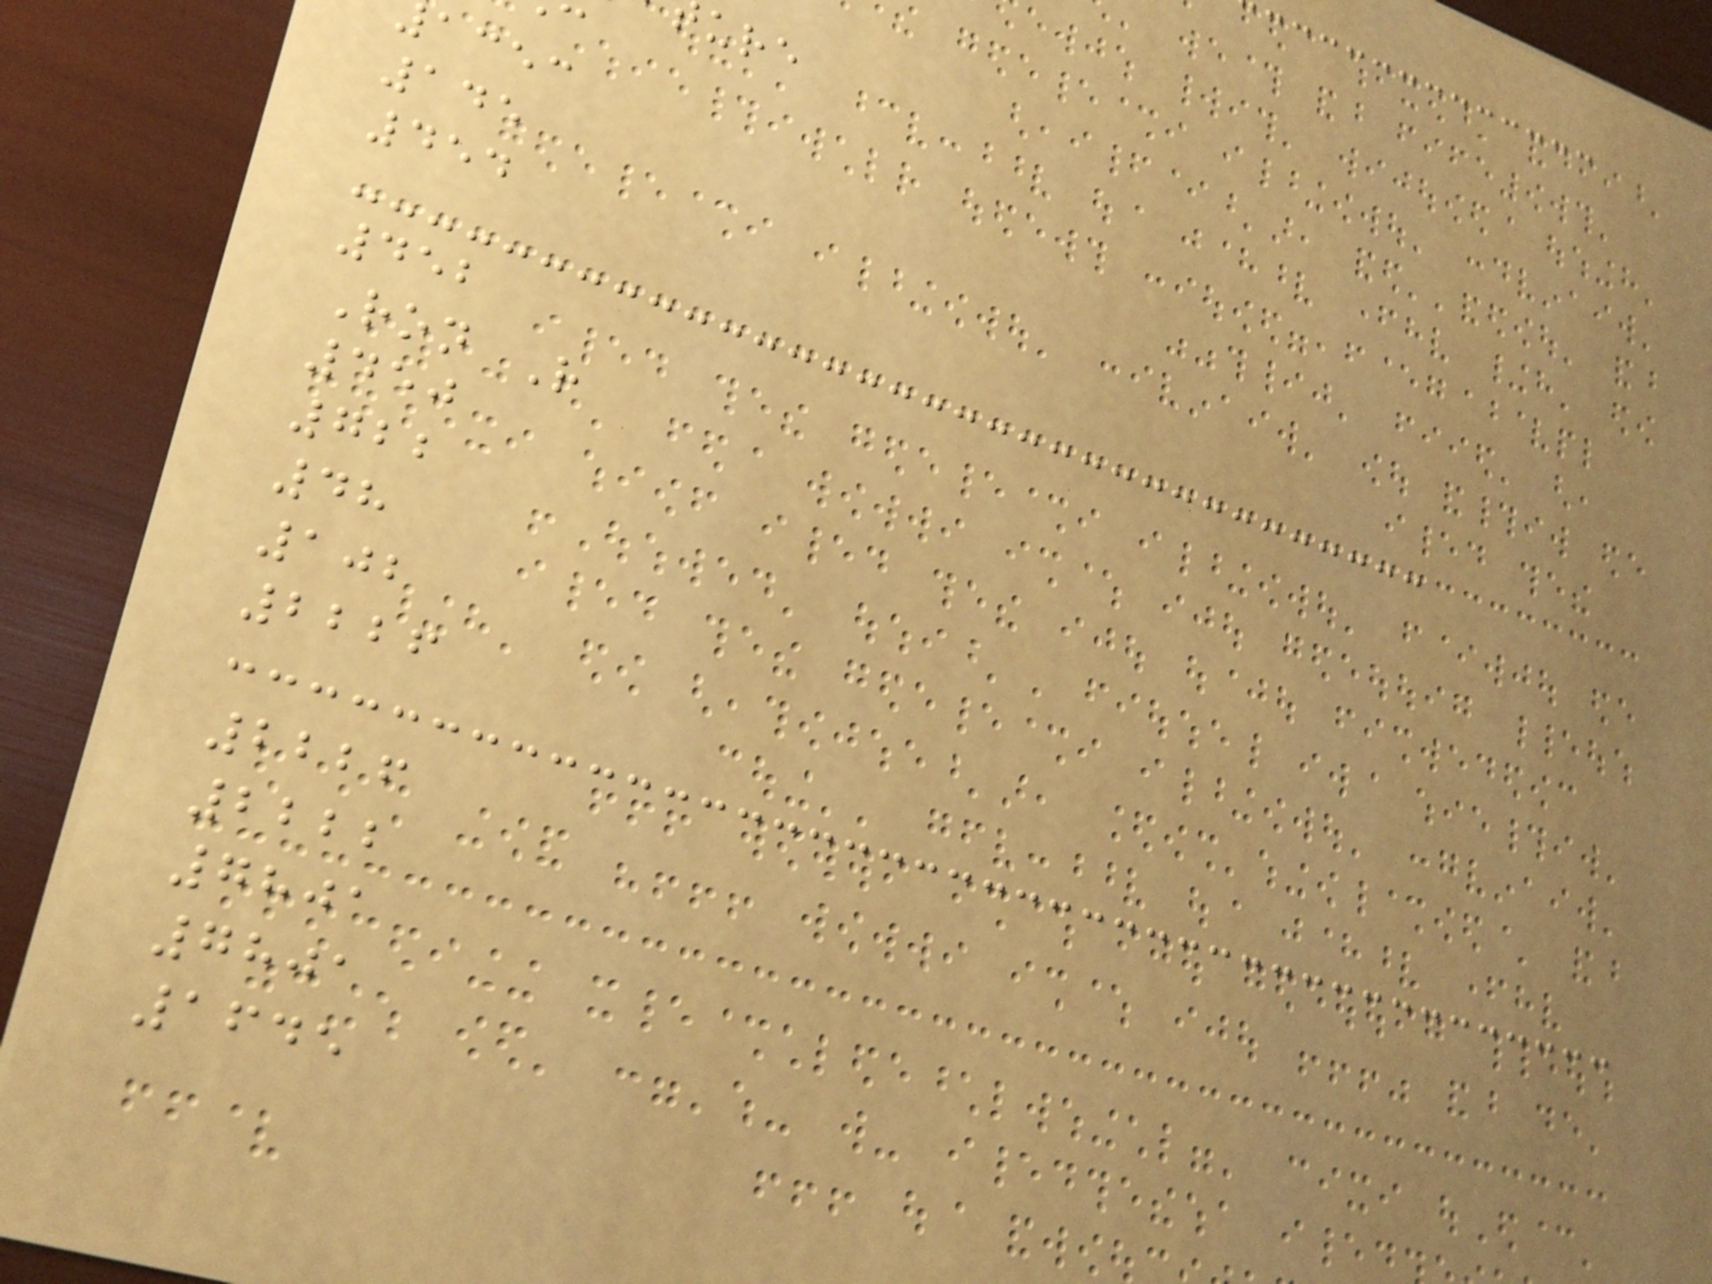acec
145
454
452
Ron R
450
722
48
102
2226
2226
2222
7801
7801
1645
